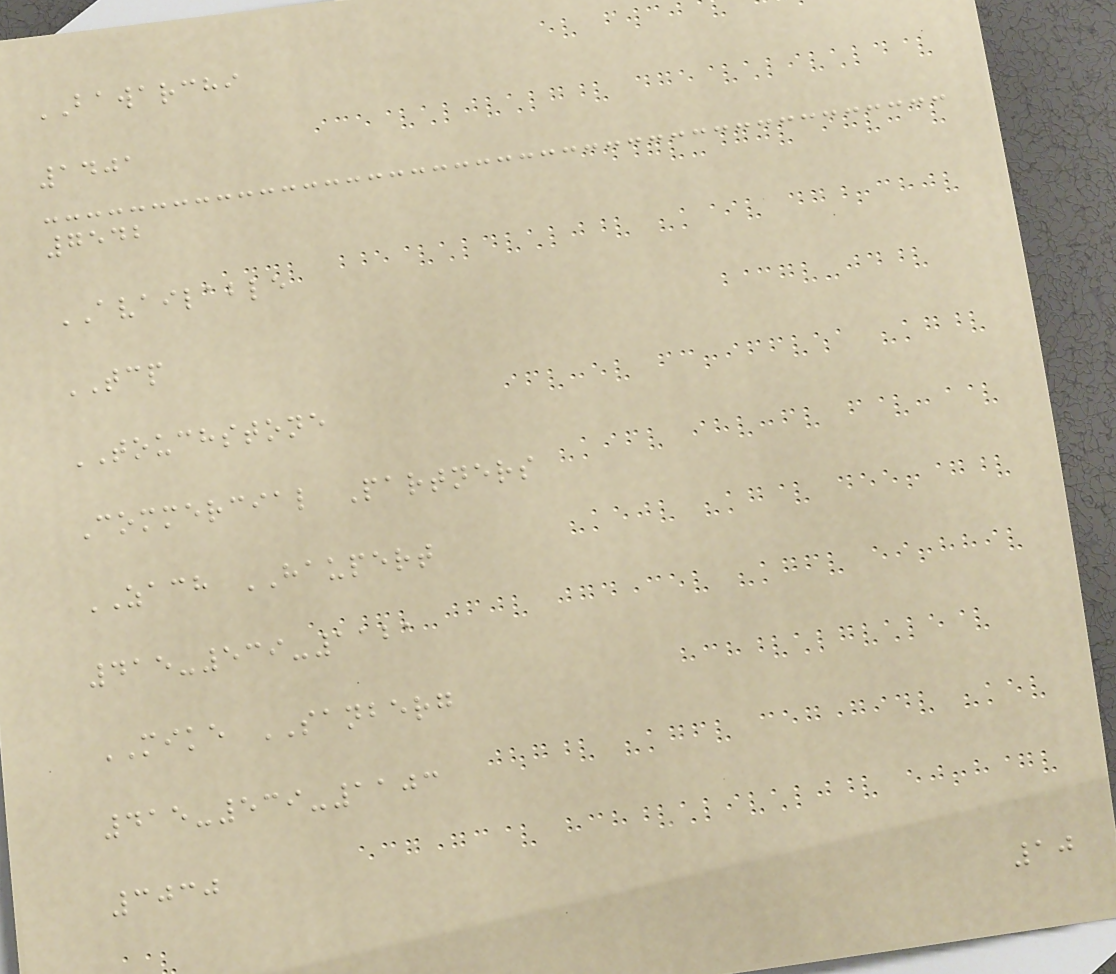BAWARCHI
1401
7542
AVAILABLE
TCP
TOUCHSTONE
Commercial Partners
ZACH HAUPERT
415-539-1121
MIKE SANBERG
415-539-1103
3030
10
